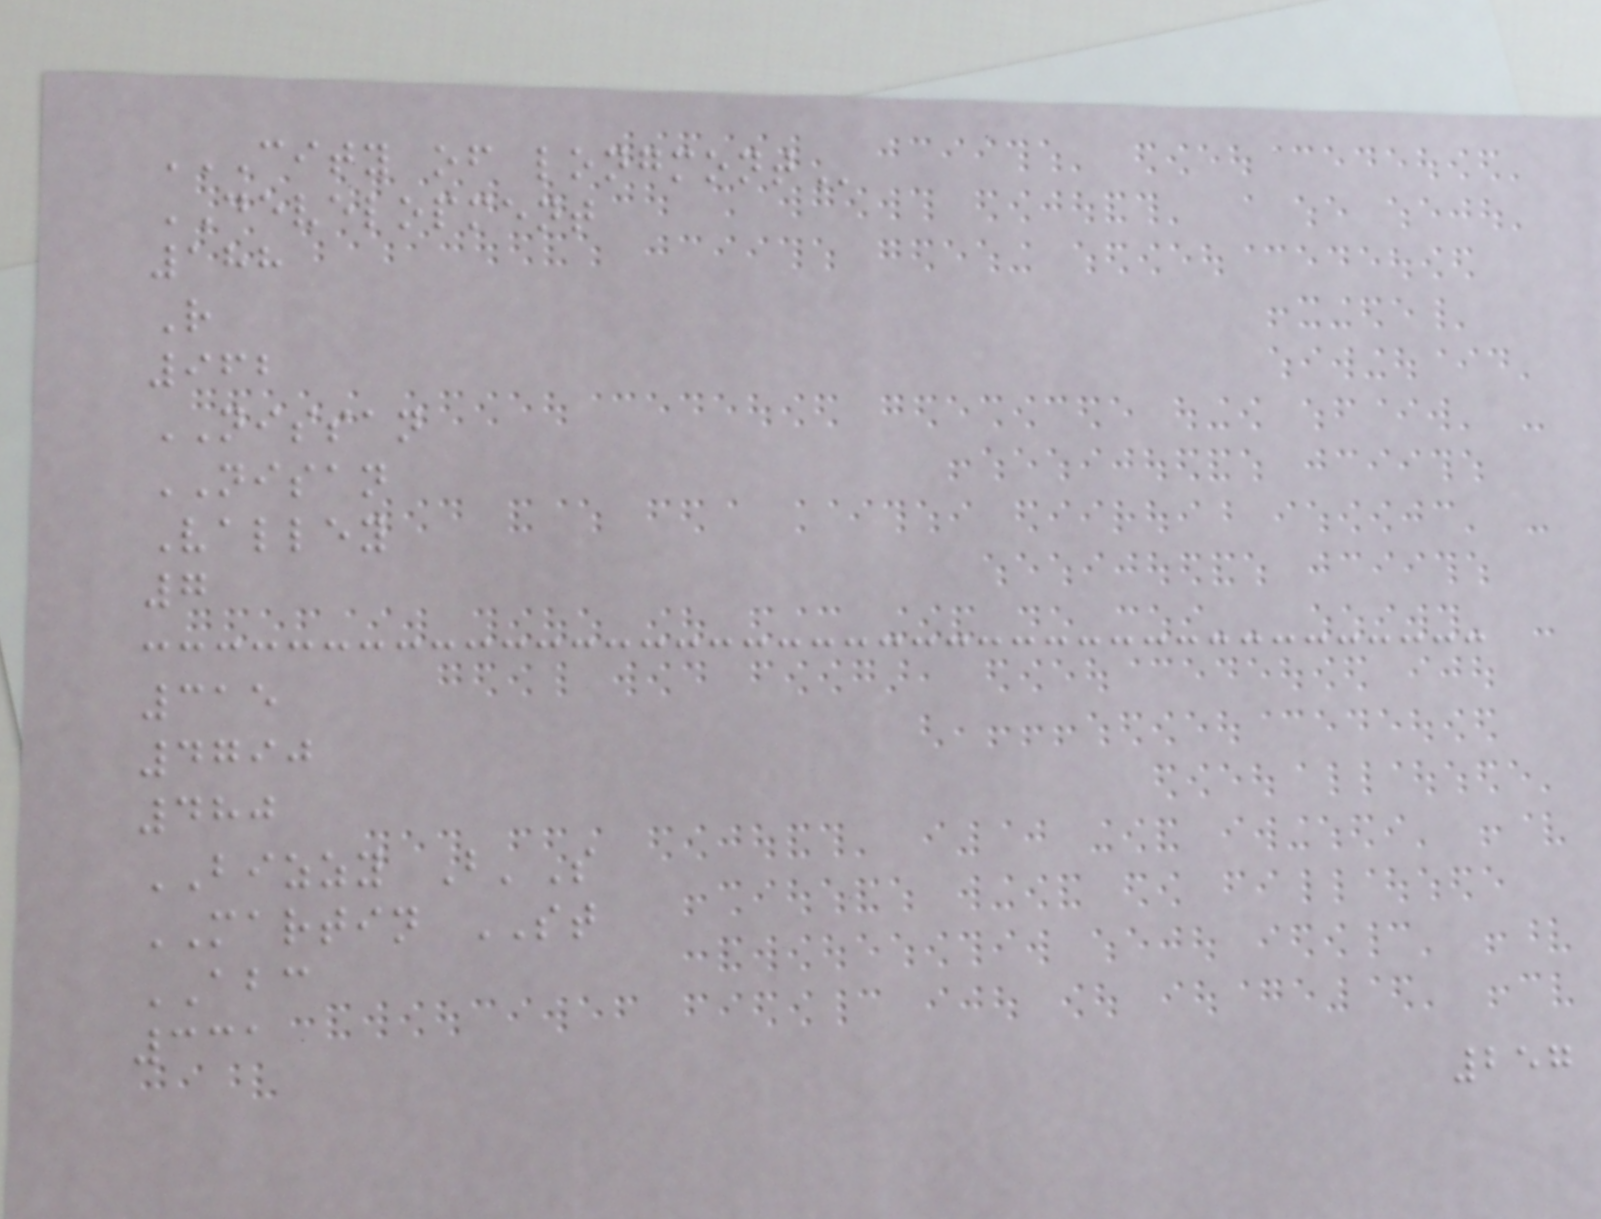CITY OF LONGMONT
DEVELOPMENT
188
R
962
NISSAN
NISAN
Valley
7
315
4790
480
BIZZY B'S
MARTIN ST
ABC
331
257
